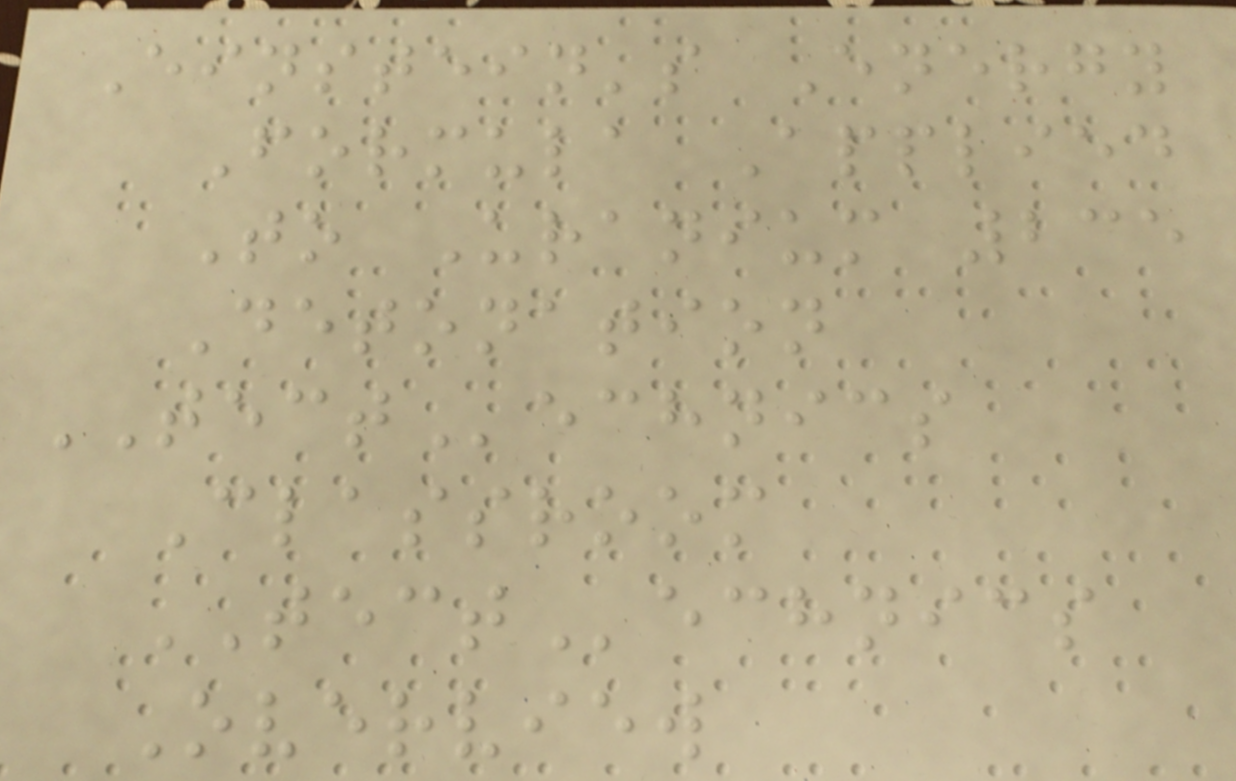Einstein's Energy
Formula Applied
To Uranium 235
Detonation
TECTechnics
Classroom
TECTechnics
Overview
